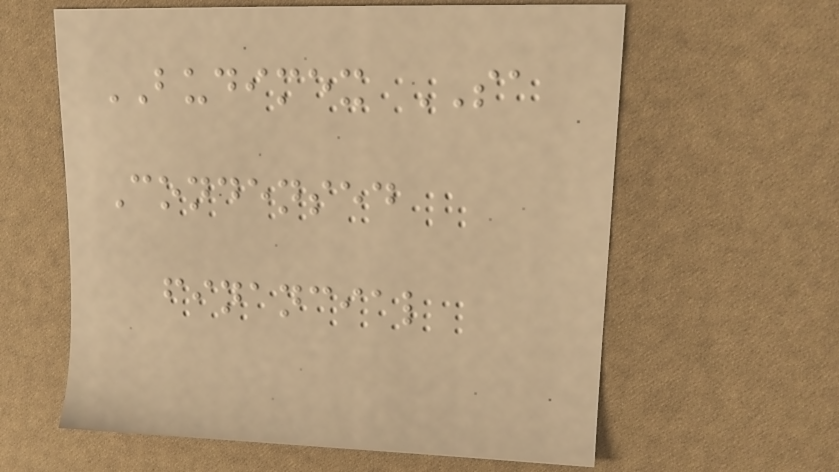BUDIMEX SA
Condensed
financial
